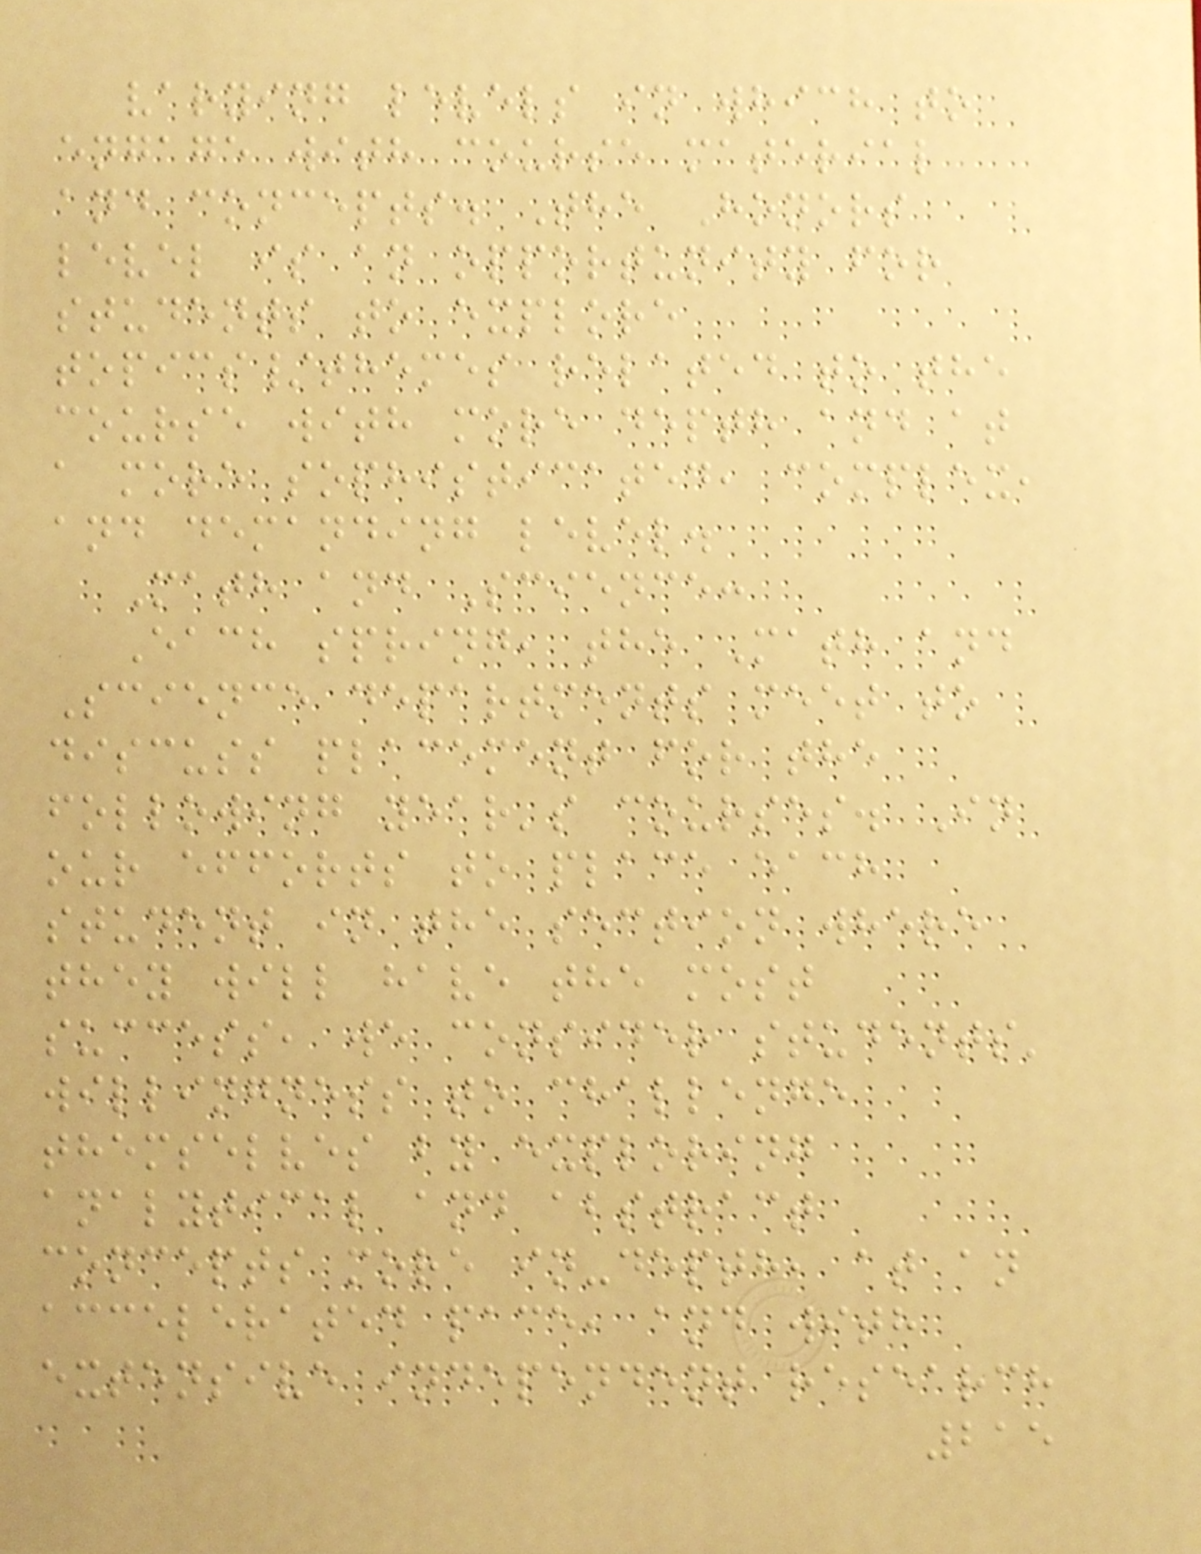varying levels in which to
engage with course material
and concepts. The Honors
level is an opportunity for
students to explore
topics/themes related to the
course with more depth and at
a more sophisticated, complex,
and demanding level.
Math and Science:
Each spring, the Math and
Science departments meet to
discuss placement for the
following year's courses. In
our efforts to place each
student in the section where
they will have the most
success, we consider students'
willingness to challenge
themselves by exploring
analytical and abstract
concepts more in-depth, at an
accelerated pace, and with
extensive independent research
215
